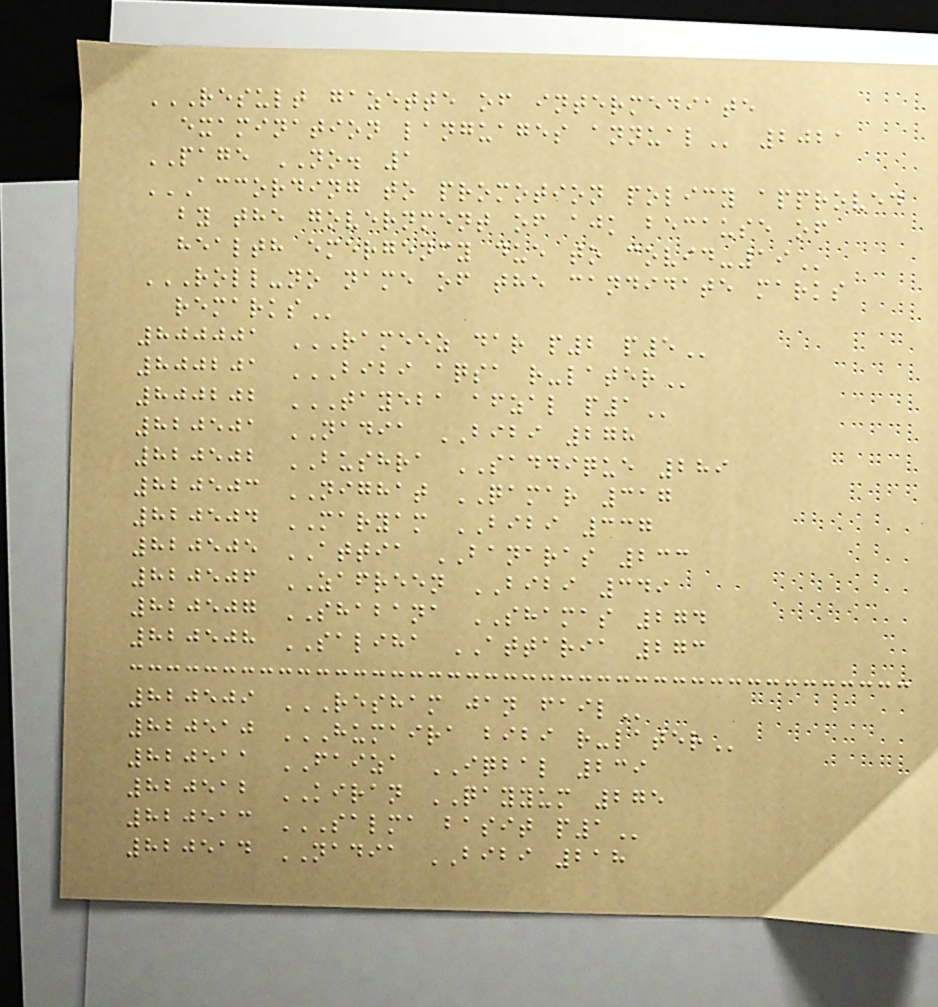RESULT GAZETTE OF INTERMEDIATE
EXAMINATION LANGUAGES ANNUAL 2021
PAGE NO. 1
ACCORDING TO PROMOTION POLICY APPROVED
BY THE GOVERNMENT OF AJK BECAUSE OF
HEALTH EMERGENCY DUE TO COVID-19
ROLL-NO NAME OF THE CANDIDATE MARKS
REMARKS
800001 RAMEEZ DAR P2 P5
800201 BIBI AQSA R-LATER
800202 TAYEBA AFZAL P1
820501 NADIA BIBI 278
820502 BUSHRA SADDIQUE 289
820503 NIGHAT QAMAR 317
820504 MARYAM BIBI 337
820505 ATTIA BANARAS 233
820506 ZAFREEN BIBI 349
820507 SHABANA SHAMAS 274
820508 SALIHA ATTARIA 273
820509 RESHAM JAN FAIL
820510 HUMAIRA BIBI R-LATER
820511 FAIZA IQBAL 239
820512 KIRAN QAYYUM 275
820513 SALMA BASIT P1
820514 NADIA BIBI 218
